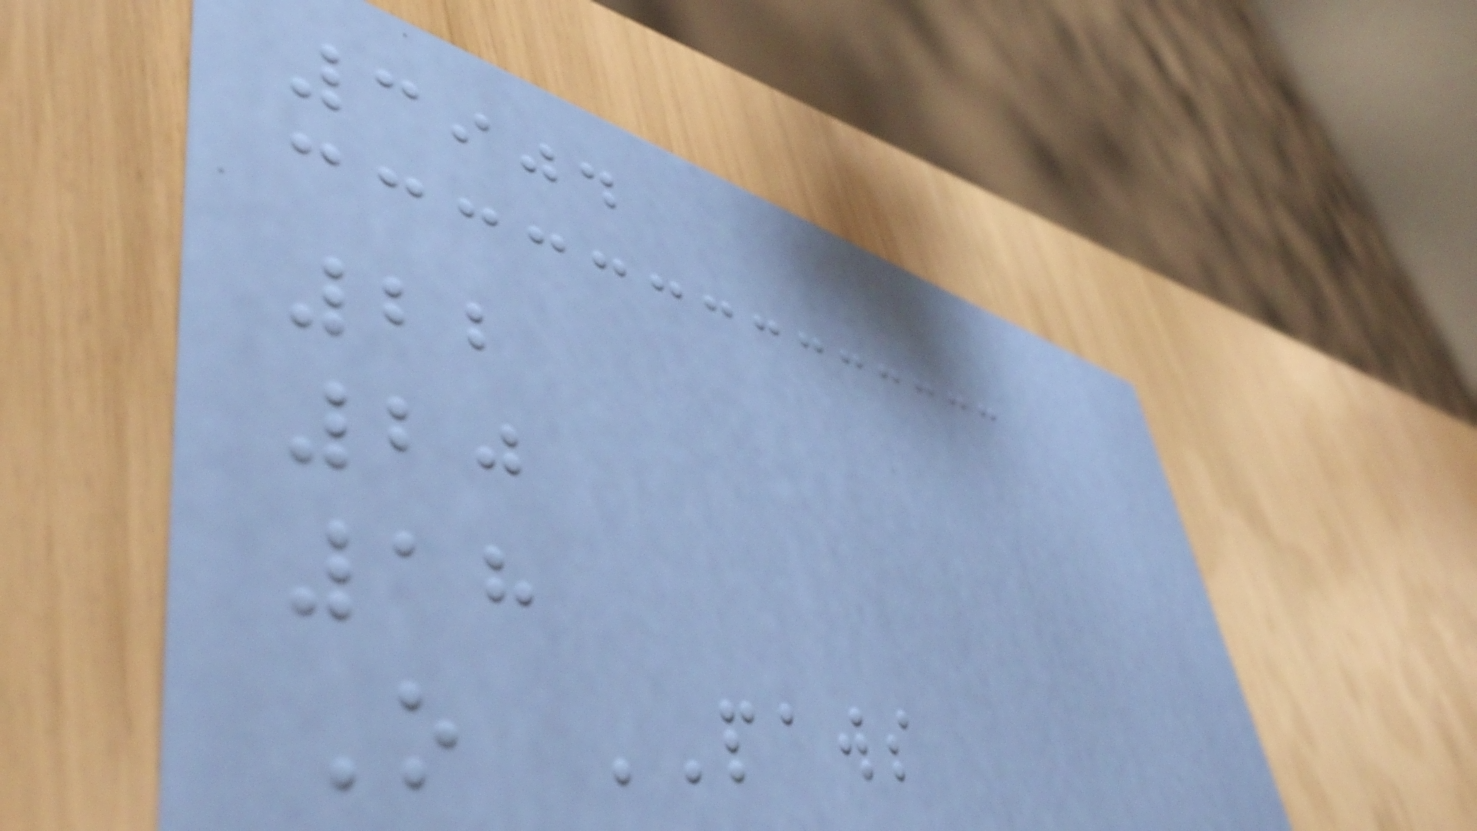3904
22
20
18
O PAWS
